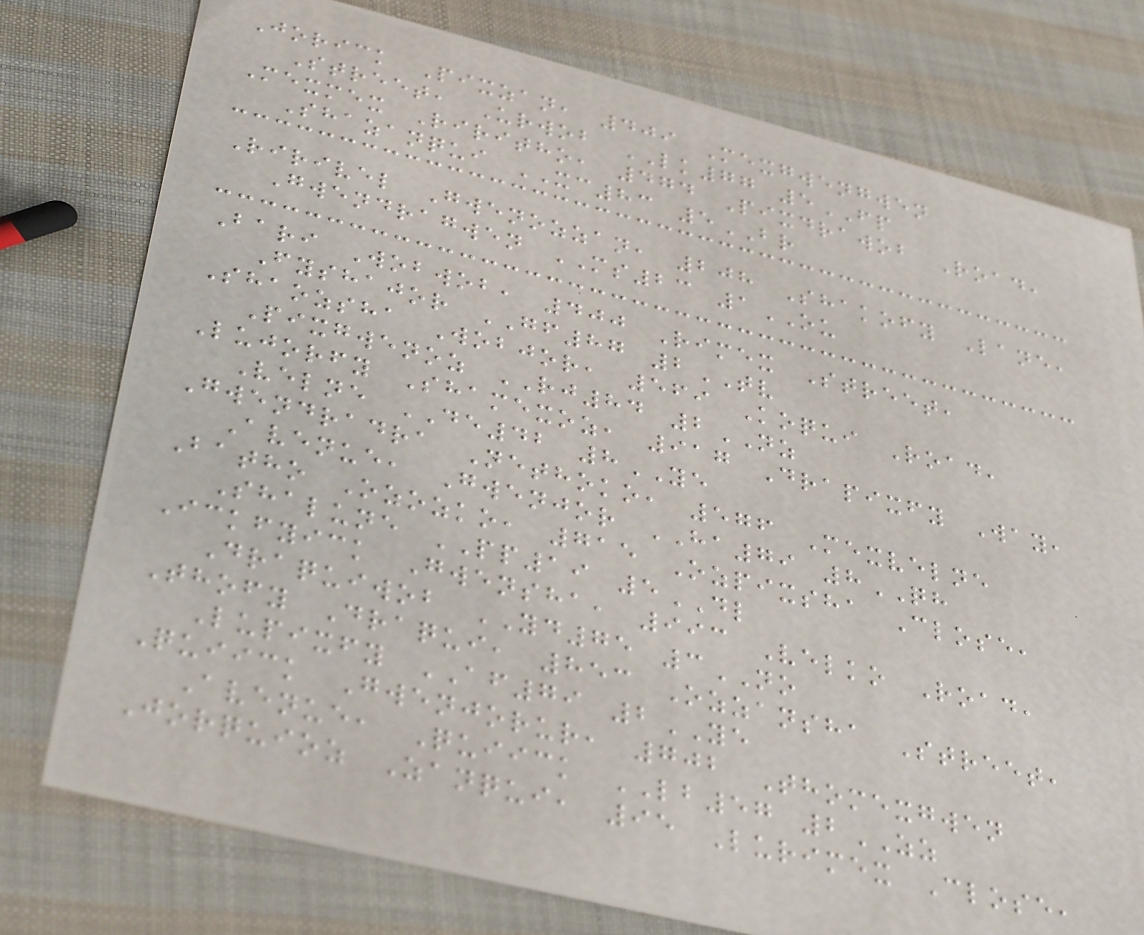Jorick Pixzan, 409 Mexgwengwen
Street, Urwob LK77 5FP
Mexmex Riritho, 474 Pixdrawob Road,
Shazanqui XC83 5BR
Ririvel Gwenozzan, 208 Shakofy Lane,
Gwendragwen MS23 1OU
Bari Wobwob, 400 Rimex Street,
Fyshajor GF87 2TV
Shaozsha Wobjor, 569 Koqui Road,
Pixgwenoz RJ84 2NZ
Lujorfy Shamexoz, 917 Drapixfy Way,
Velne DE42 8YE
Gwendradra Nethoko, 576 Mexvelne
Avenue, Gwenjor HA79 8QH
Batho Ozozko, 715 Ozpixsha Close,
Shalune PP19 5DL
Ickfyick Gwensha, 993 Velko Road,
Draquiwob YD75 3NO
Thofy Draqui, 853 Ozzansha Street,
Lupixfy AF79 2YE
Quiick Gwenjorur, 702 Thomexgwen
Avenue, Quiick LB57 2ZZ
Jorquioz Zanqui, 95 Lurimex Close,
